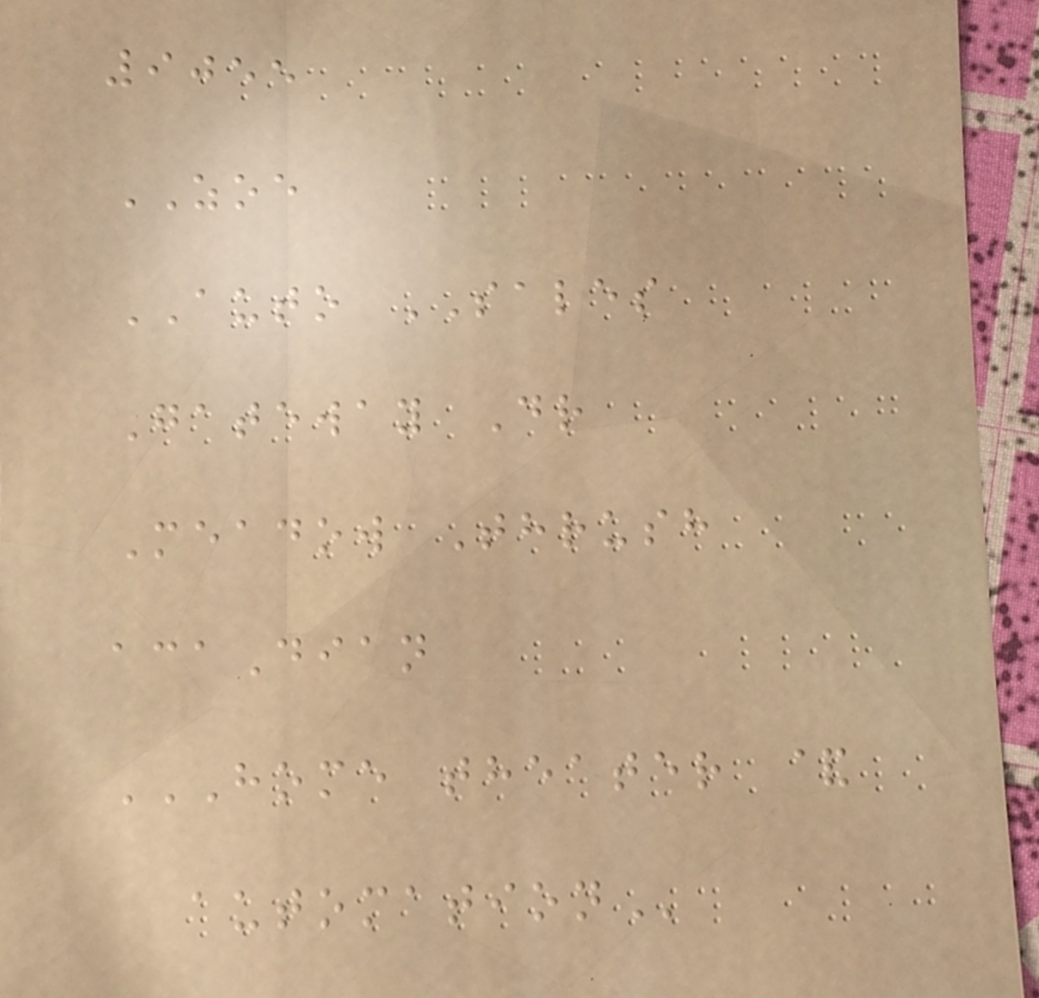9055
ZOE
AUTO SALES
Gateway Dr
Meadow Thrush
acaDian
HOME THEATER &
AUTOMATION
